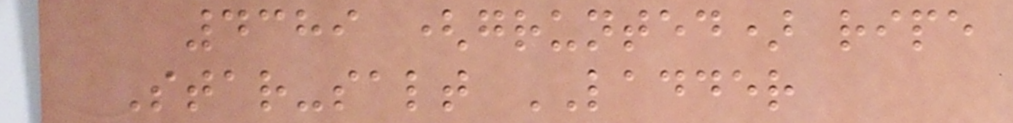4389 (grunted) ripe
Star-salt LADDER
